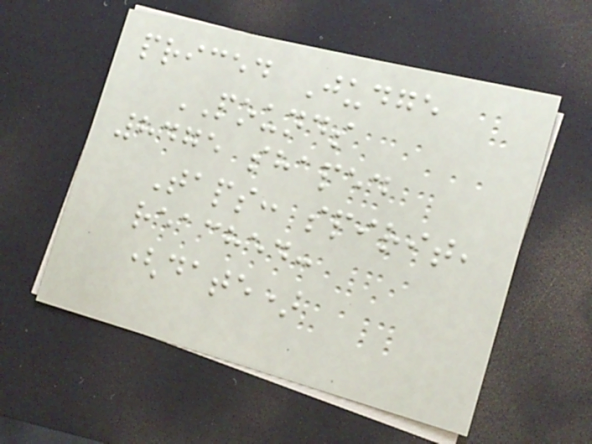priced Judge
POUNDS
8475 shaped
Taps: spirit,
reached:
(date)
